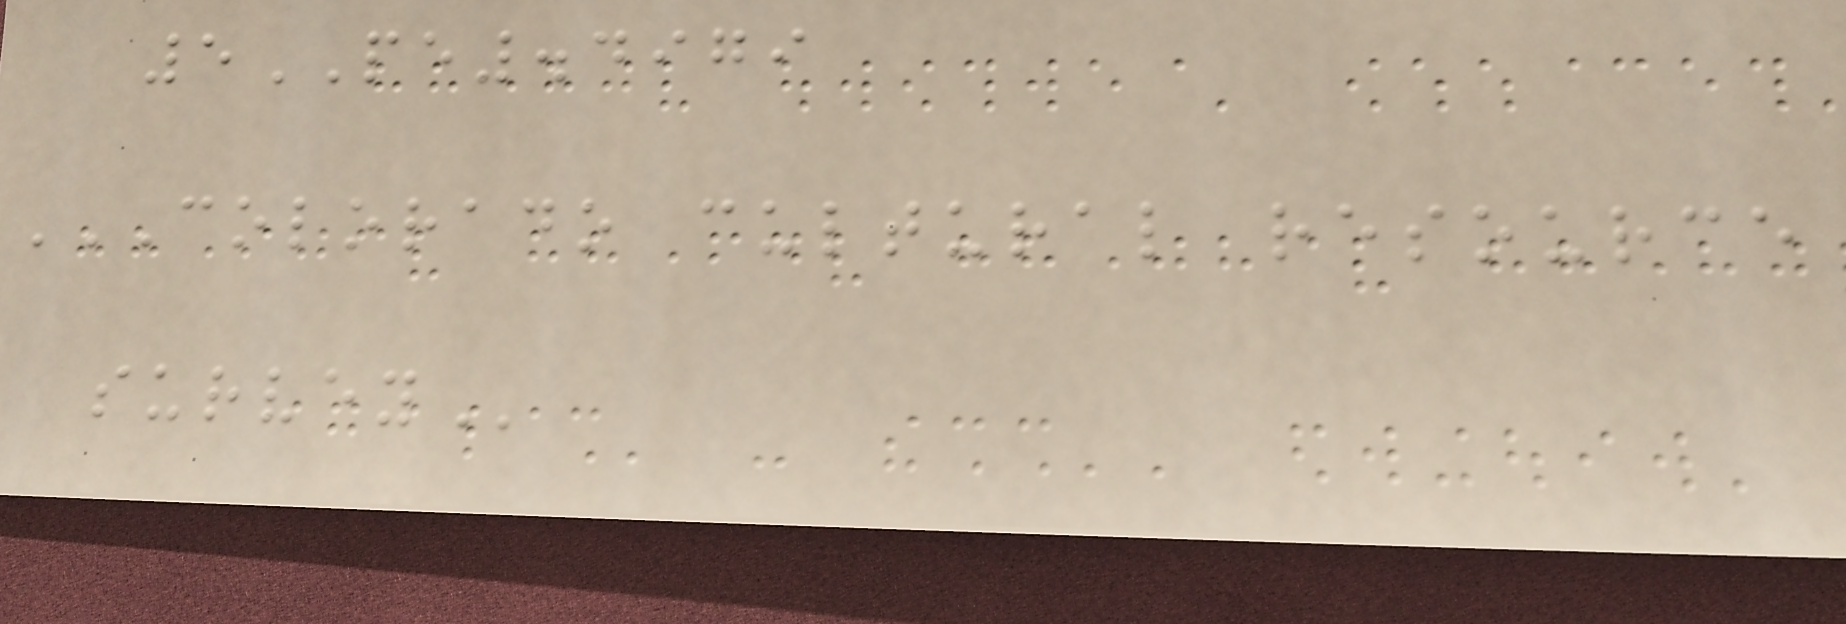5PE.4979
COLORADO CULTURAL RESOURCE
SURVEY
